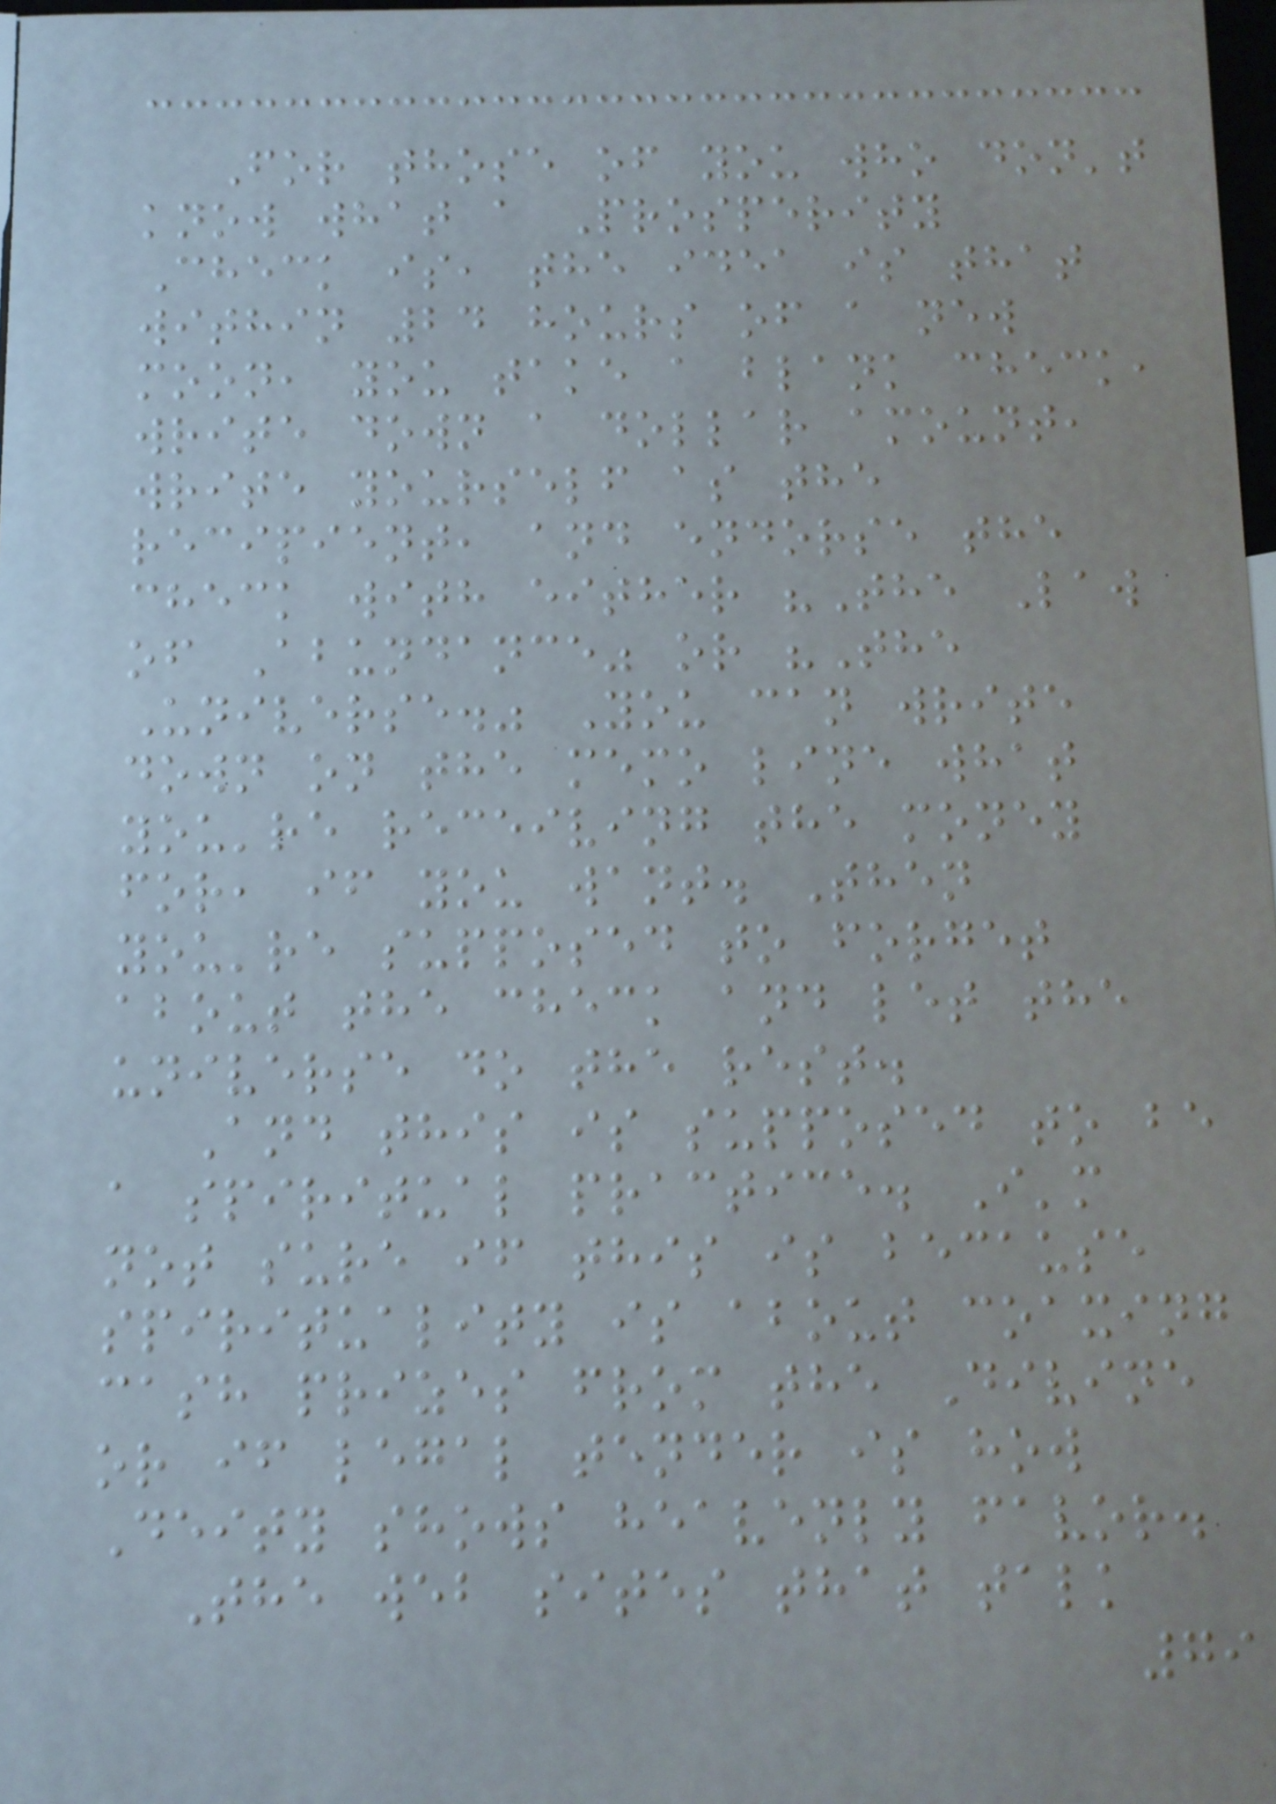For those of you who don't
know what a Prosperity
Check is, the idea is that
within 24 hours of a new
moon, you take a blank check,
write down a dollar amount,
write yourself as the
recipient, and endorse the
check with either "The Law
of Abundance" or "The
Universe." You can write
down on the memo line what
you're receiving the money
for, if you want. Then
you're supposed to forget
about the check and let the
universe do the rest.
And this is supposed to be
a spiritual practice. I'm
not sure if this is because
spirituality is about coaxing
cash prizes from the Divine
or if legal tender is how
Deity shows heavenly favor.
The web sites that talk
79
